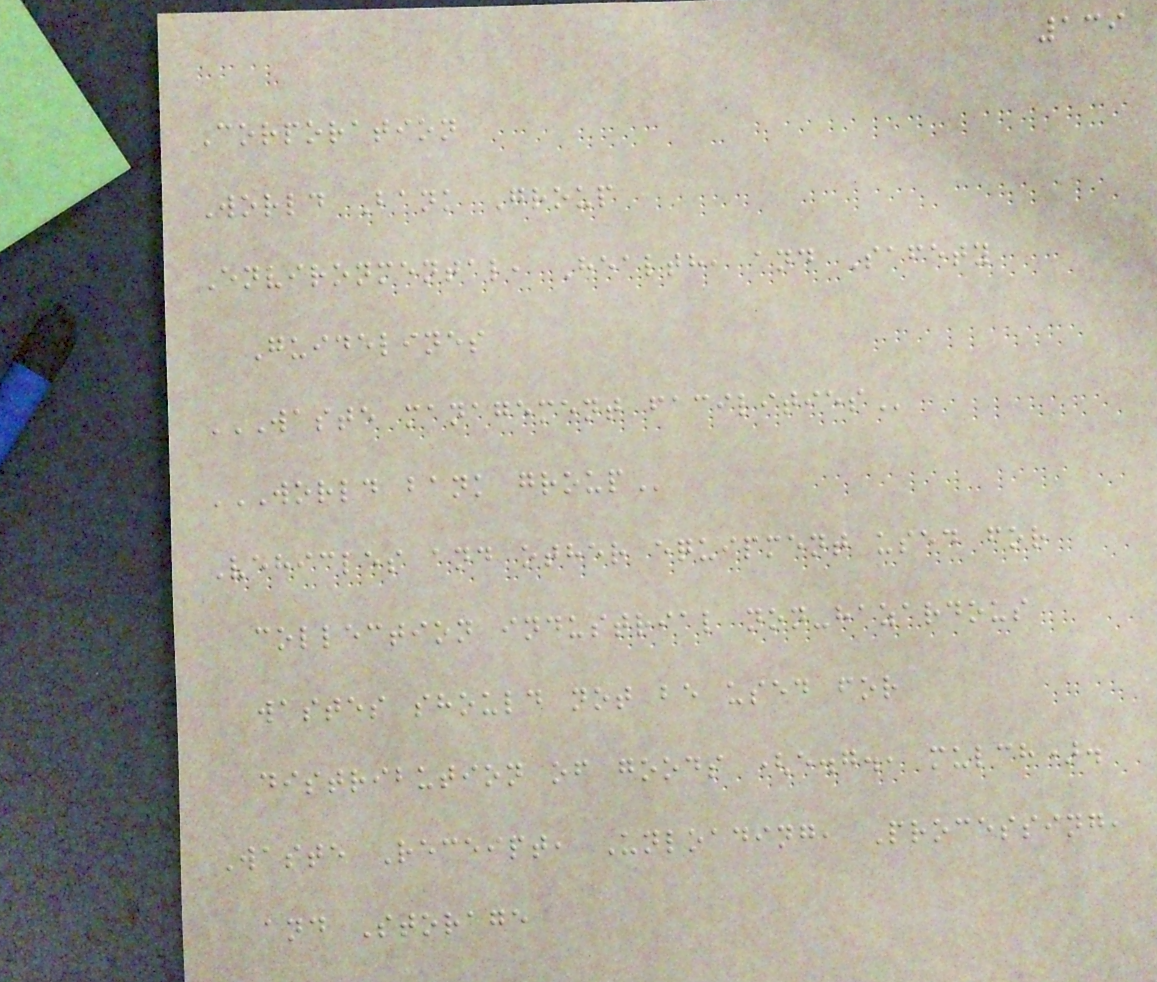139
Corporation
World Bank Group
Environmental, Health, and Safety
Guidelines
WASTE MANAGEMENT FACILITIES
WORLD BANK GROUP
Vehicles and other equipment used for
collection industrial non-hazardous
wastes should not be used for
distribution of goods (e.g., mulch).
Waste Receipt, Unloading, Processing,
and Storage
